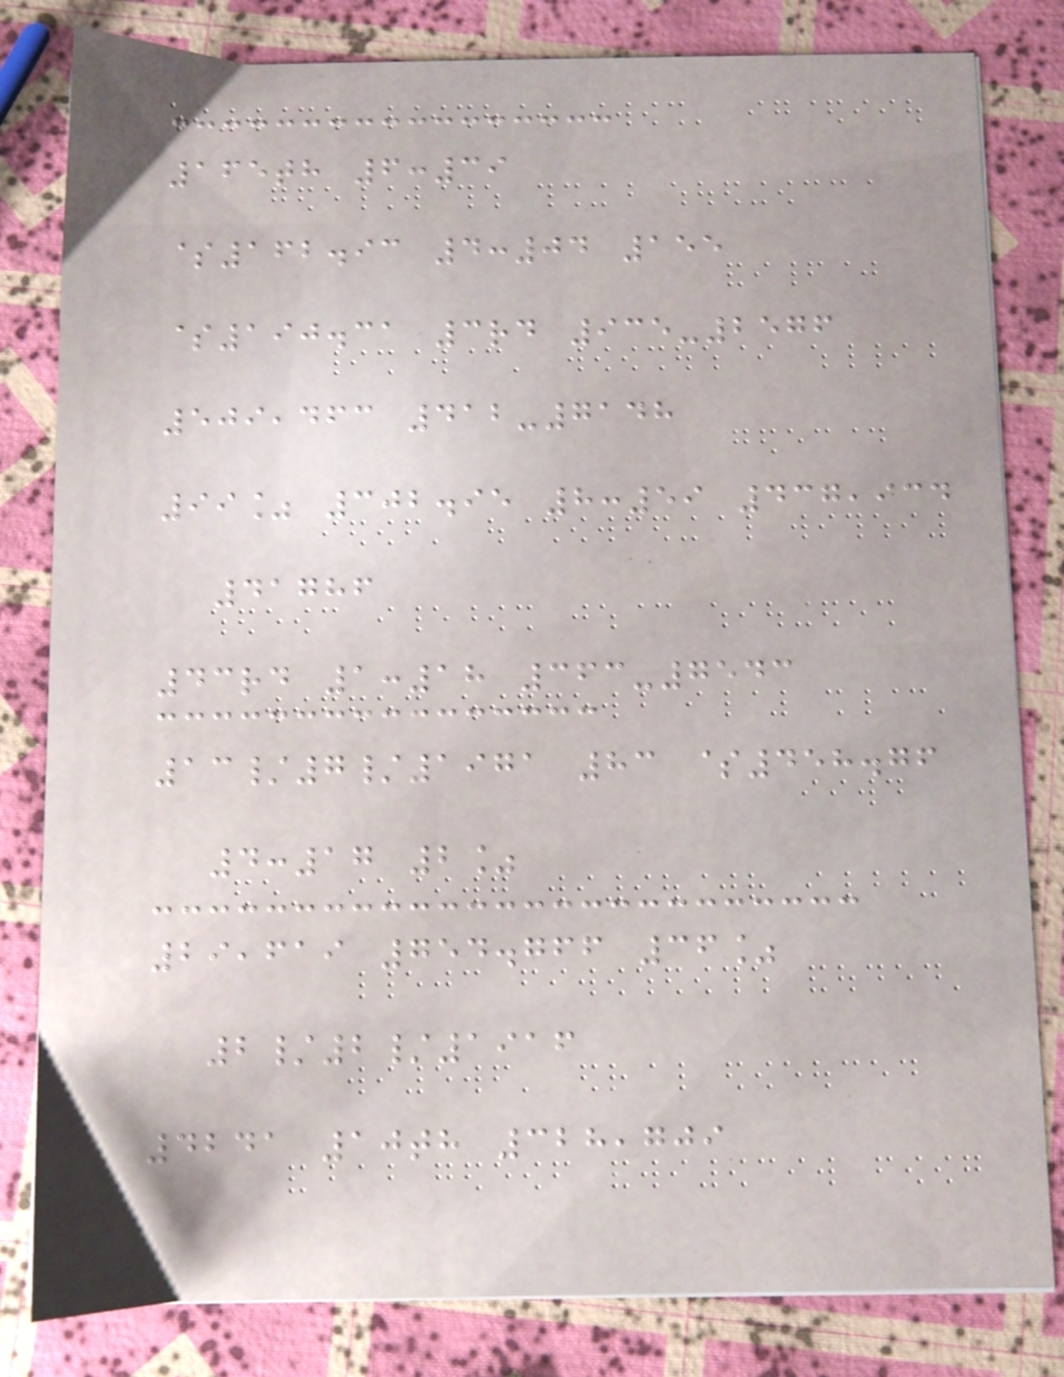165th 6:39
$162.93 4:04 155
$190.31 3rd 935-2576
509,463 412-7148
99% 302.95 8:59 437,934
41786
43rd 1:18 363-7543
13/7/1971 83 $458.76
4:17 2%
29,619 754.766 36%
2/2/1916
4241 10th 328,709
